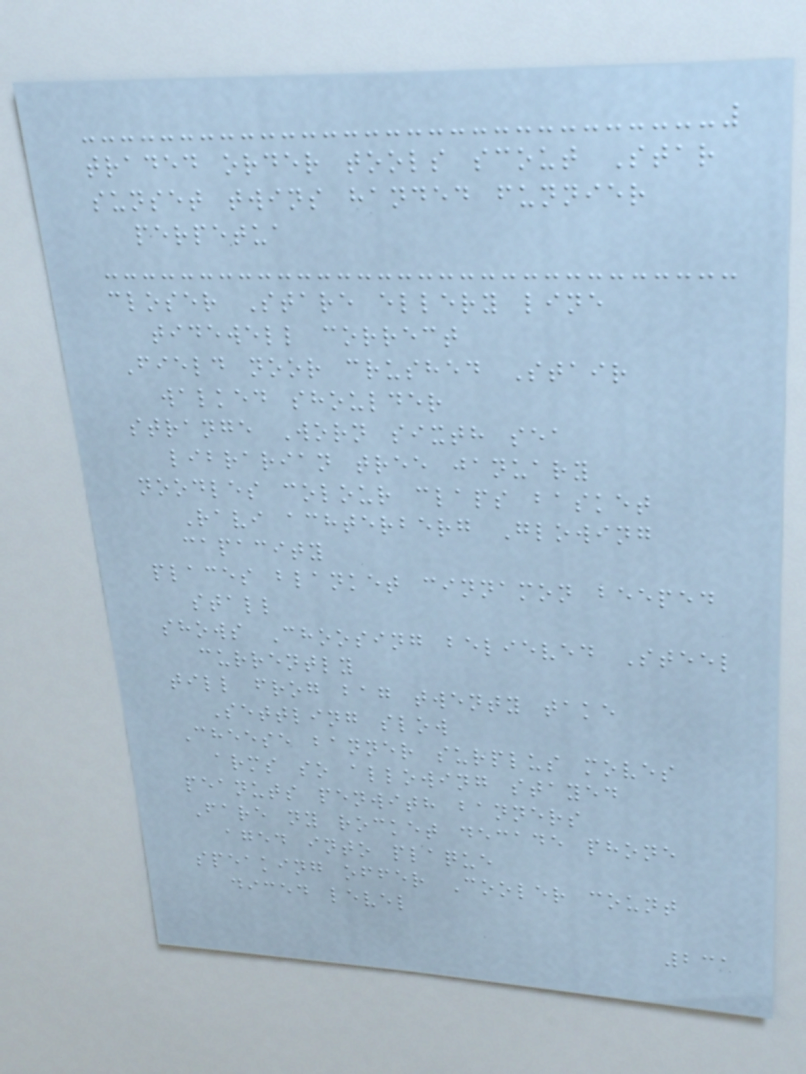traded order tools scout Star
sunset twins handed funnier
perpetua
closer Stare ellery line
tidewell correct
Field noor crushed Stair
walked shoulder
strange Worn sixth sea
librarian tree january
noodles colour claps basket
Ravi achterberg Glowing
capacity
places blanket cinnamon beeped
stall
shows Choosing believed Steel
currently
till frog bag twenty take
Settling slow
Cheese banner surplus moves
arms so allowing stayed
peanuts penwith banners
Fare ny rocket decade phone
aged into plaque
speaking offer Cooler count
diced level
231
